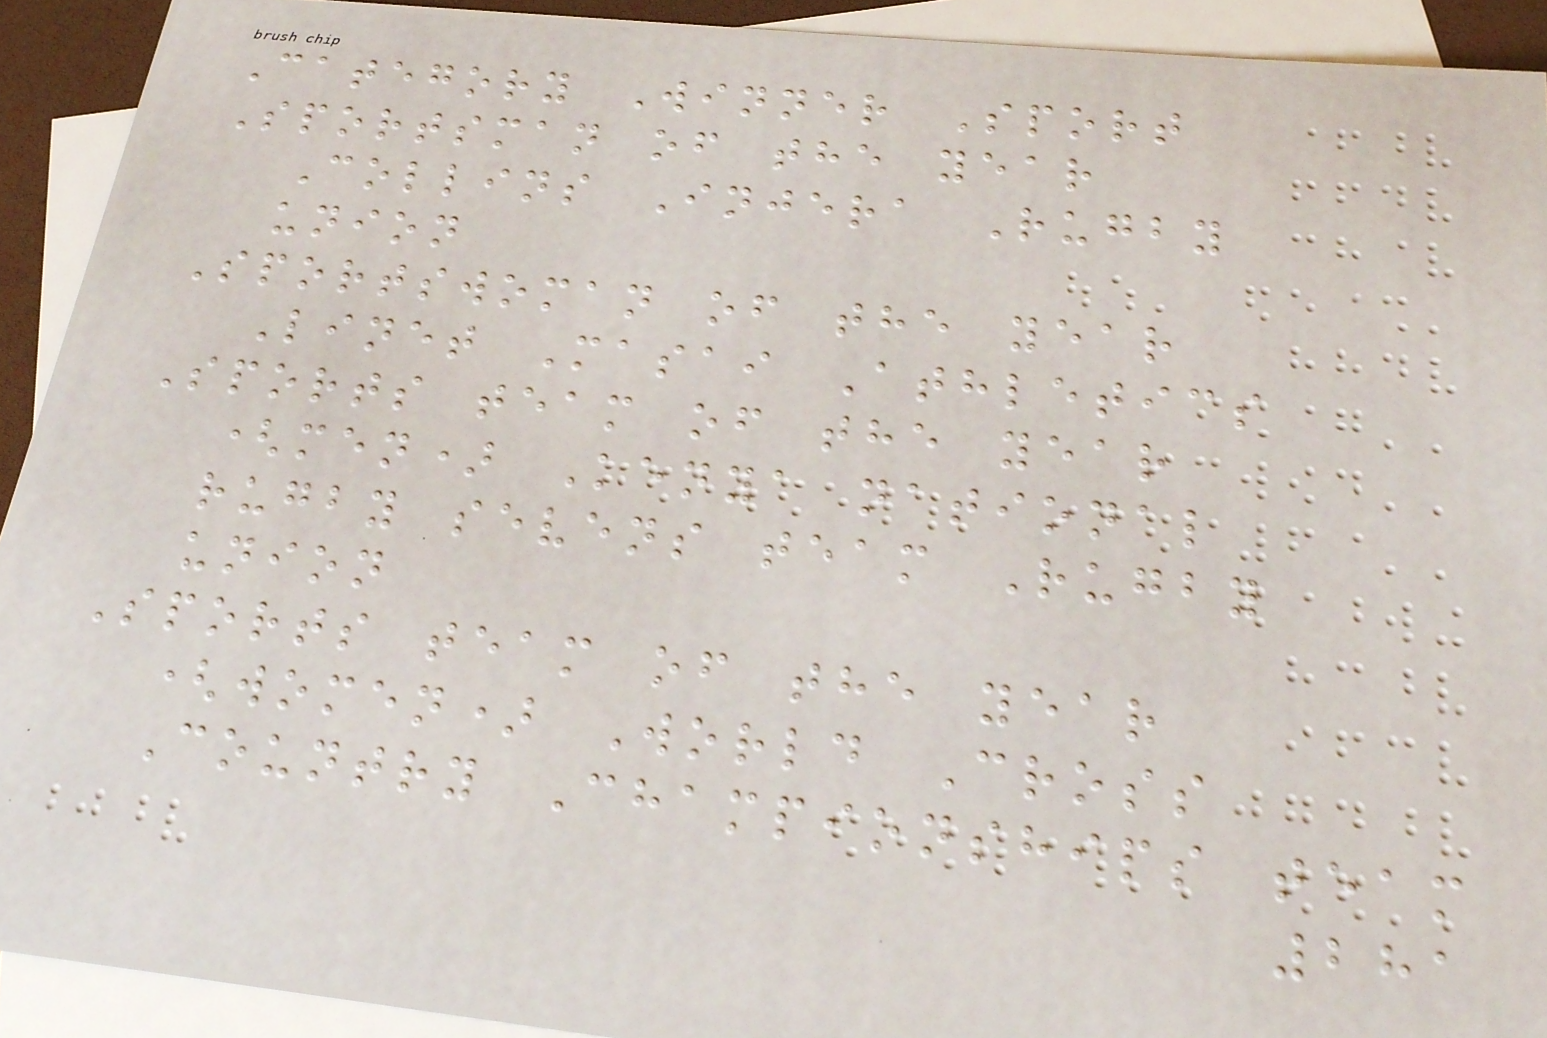Category Winner Sport
Sportsman of the year
Collins Injera Rugby
union
Sportswoman of the year
Linet Masai Athletics
Sports team of the year
(men) Kenya national
rugby sevens team Rugby
union
Sports team of the year
(women) World Cross
Country Championships team
281
